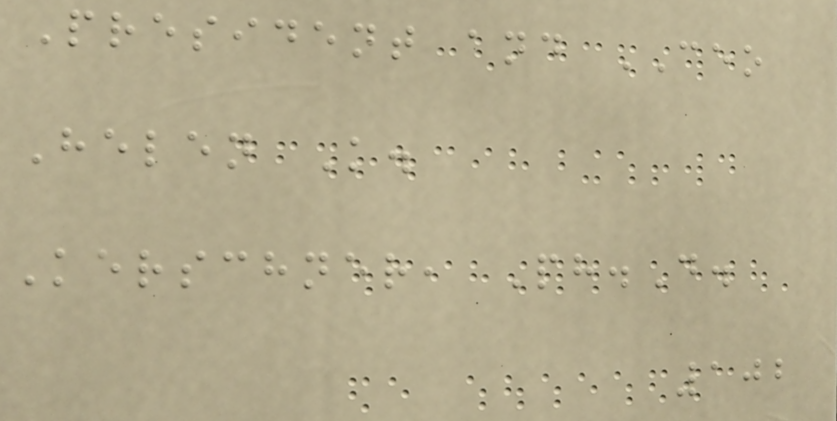President and CEO
Helen K.
Kerschner, Ph.D.
102
